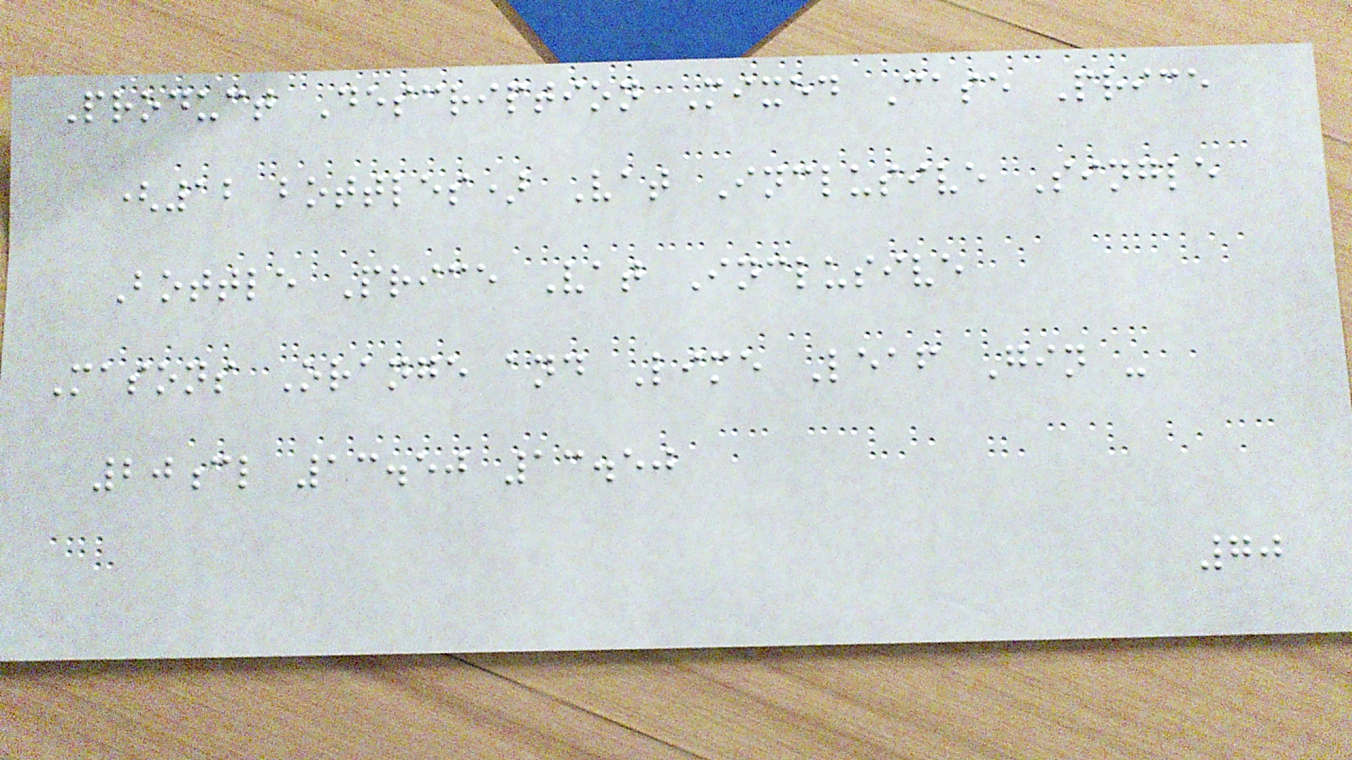Product Description Mixed Case Price
(12 bottles) Vat Inclusive Single
Bottle Price Vat Inclusive
Masons Orange and Lime Leaf Gin -
20cl 13.50 13.50
70
